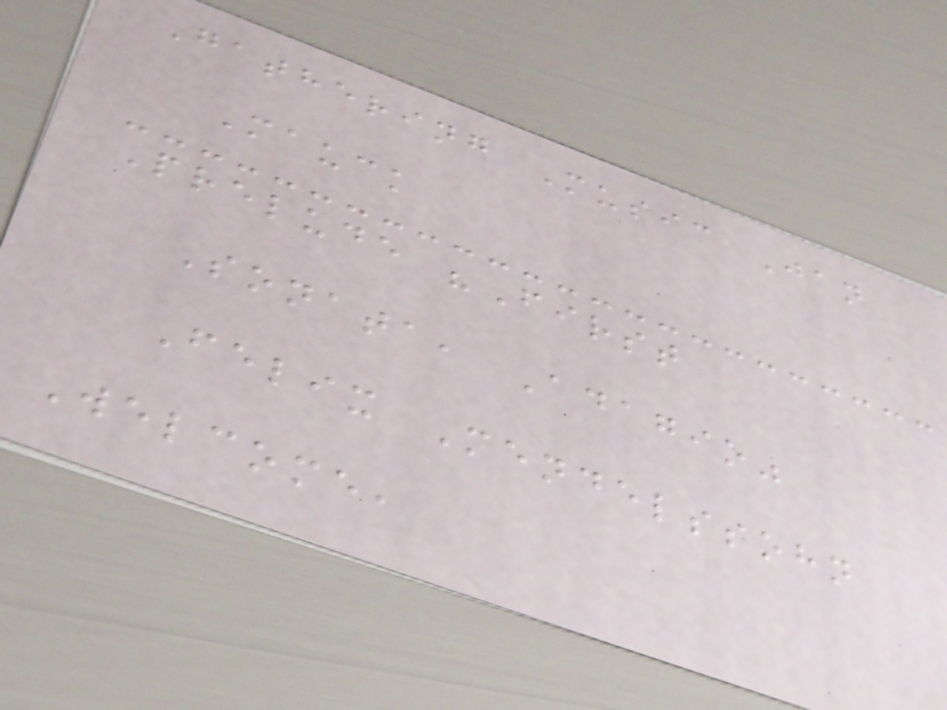Gathering Music Jan
Mauck
Prelude "First
Sonata, Adagio"
Felix Mendelssohn
Welcome,
